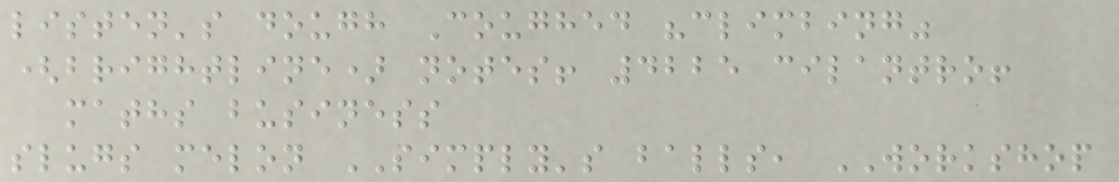listen's dough Coughed "climbing"
(brightline) notes! 4225 cilantro!
maths business
slugs melon SIMPLY's balls, WORKSHOP
